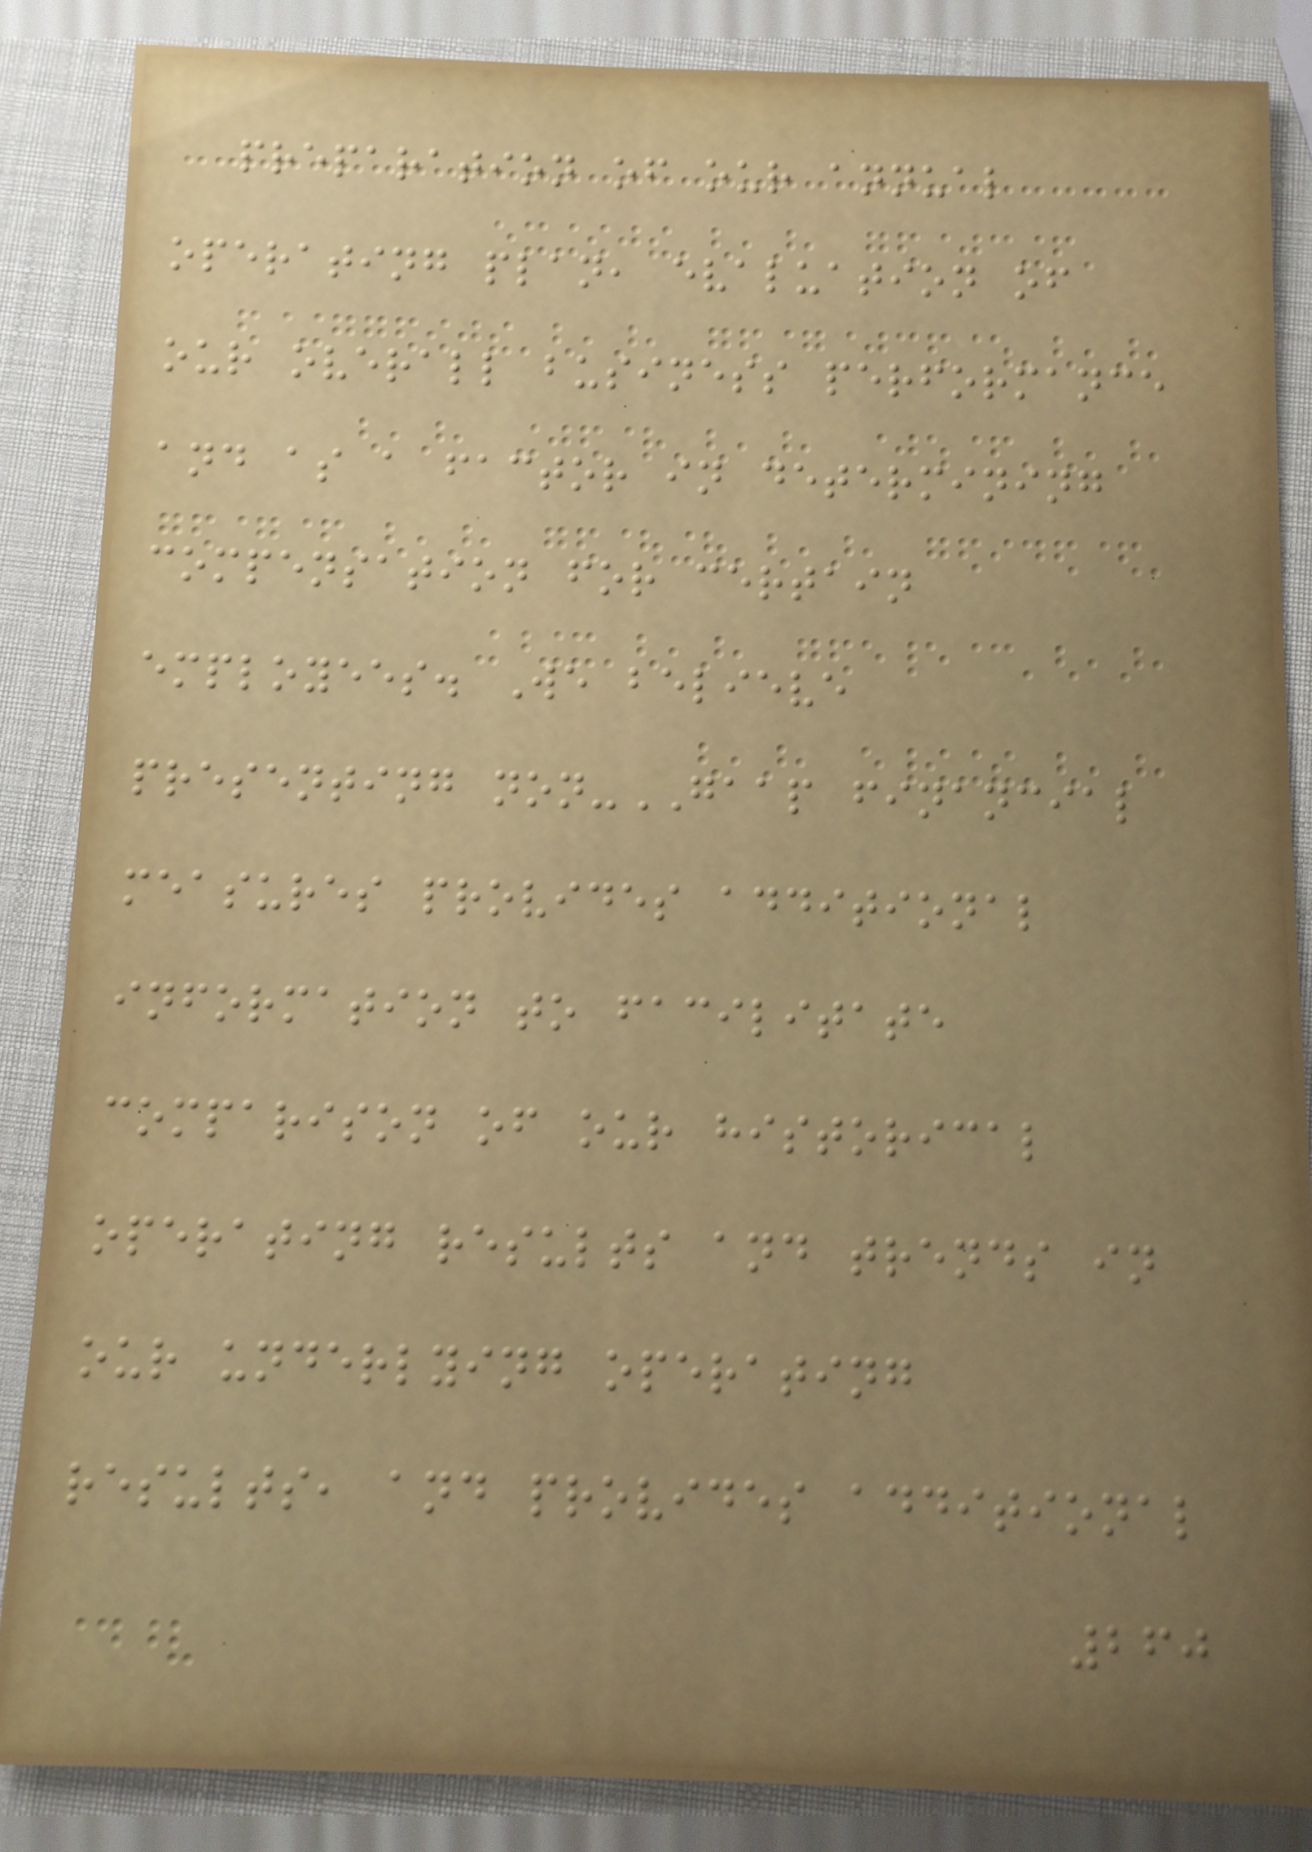preparation of our annual
operating plan, evaluation of
our overall business performance
and as a factor in determining
compensation for certain
employees. We believe
presenting non-GAAP financial
measures provides additional
information to facilitate
comparison of our historical
operating results and trends in
our underlying operating
results, and provides additional
260
